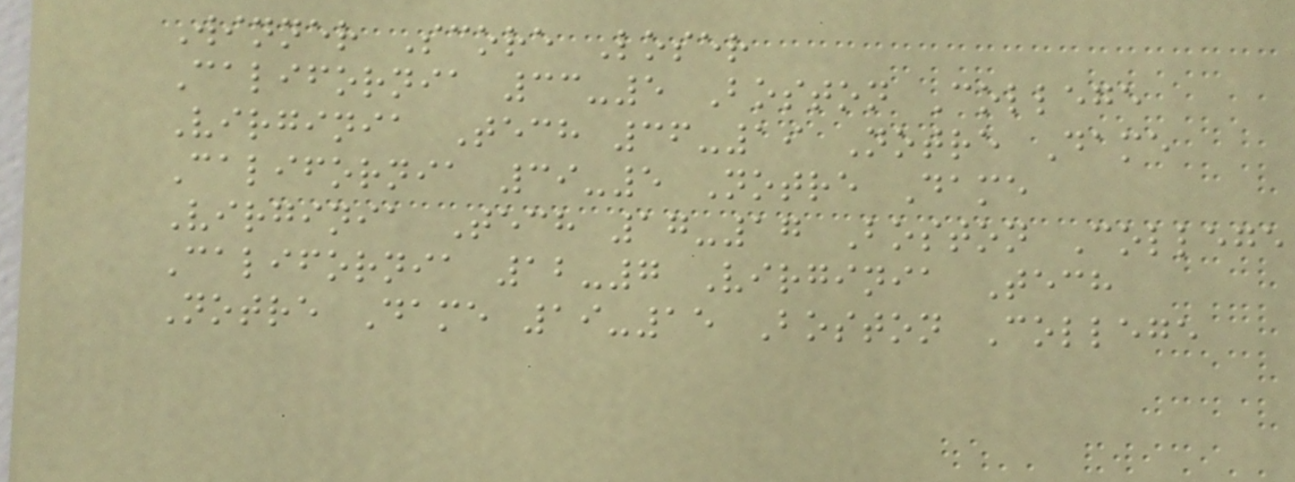Winner Score Loser
California 33-5 Boston College
Virginia Tech 36-19 Notre Dame
California 39-5 Notre Dame
Virginia Tech 17-17 Boston College
California 12-7 Virginia Tech
Notre Dame 19-15 Boston College
